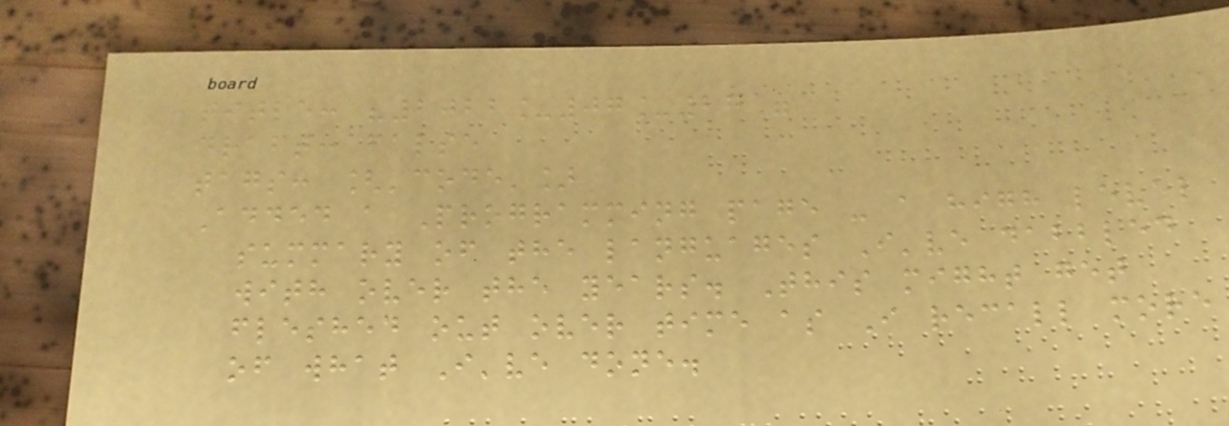title: "2022_07_27"
draft: false
tags: ['code']
Added a Programming page - a high level
summary of the languages I've dabbled
with over the years. This might get
fleshed out over time as I recall more
of what I've done.
